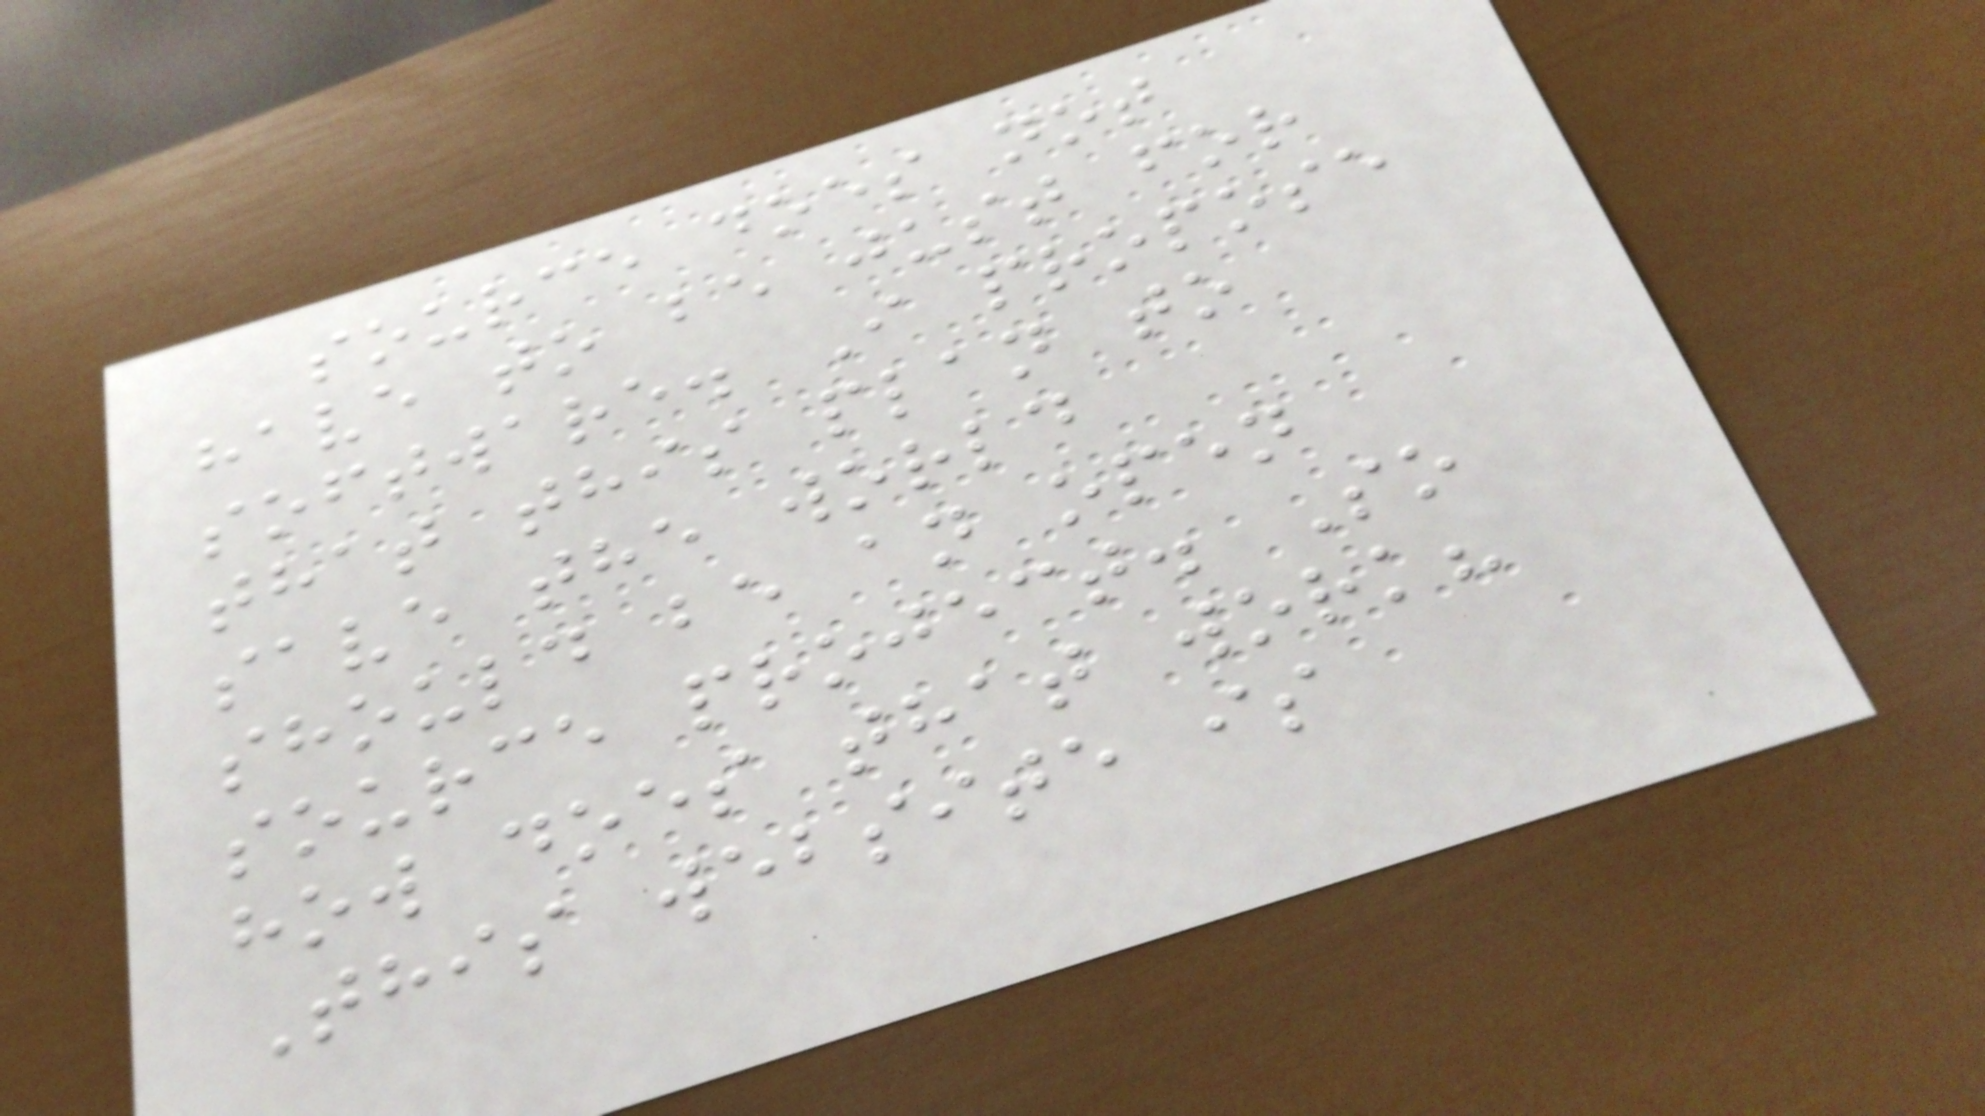source does not
have to be just for
software. I propose
that this plan to
save the world
should be an open
source project. So
how does that work?
This website is
